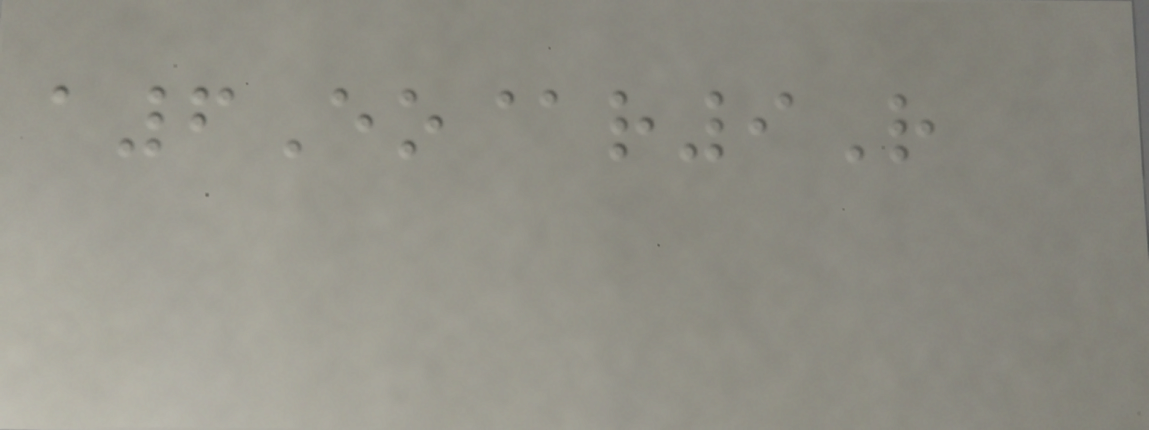a6Eo@r9R
